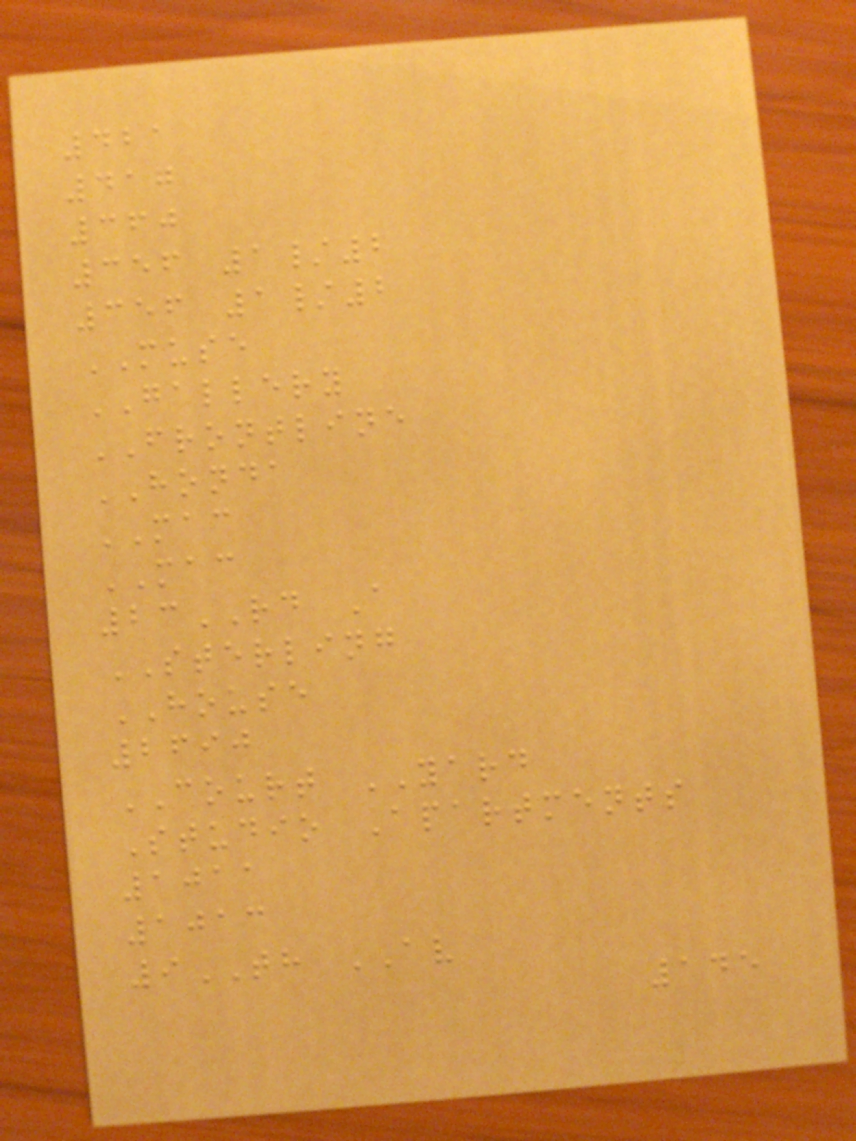421
417
360
356 1/2
356 1/2
MUSE
GALLERY
FRONTLINE
HONDA
MAC
MAC
23RD A
STERLING
HOUSE
2690
COURT YARD
Studio Apartments
1011
1013
9TH AV
145
